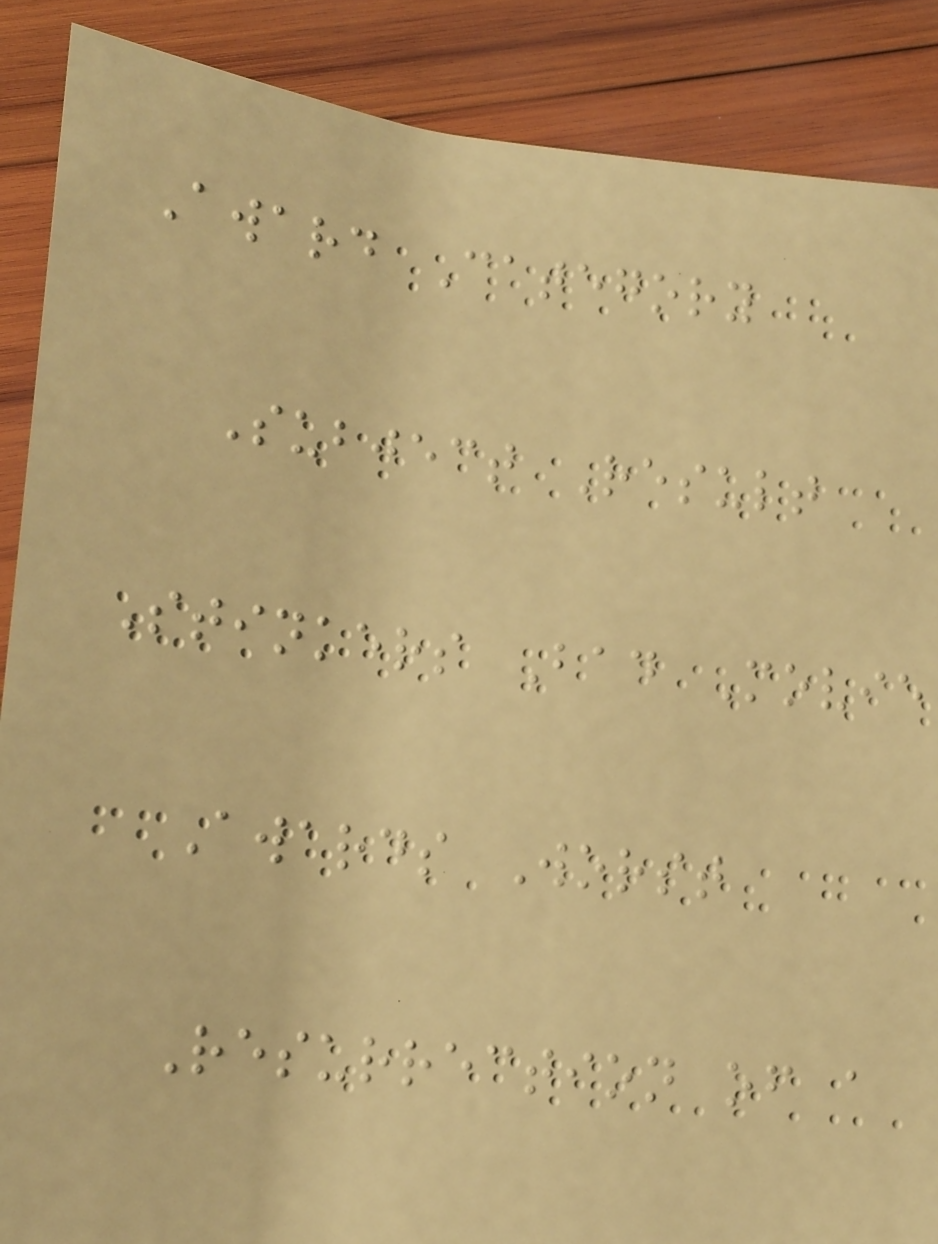Award Category
Subject Result
Stinkers Bad Movie
Awards Worst
Resurrection of a
